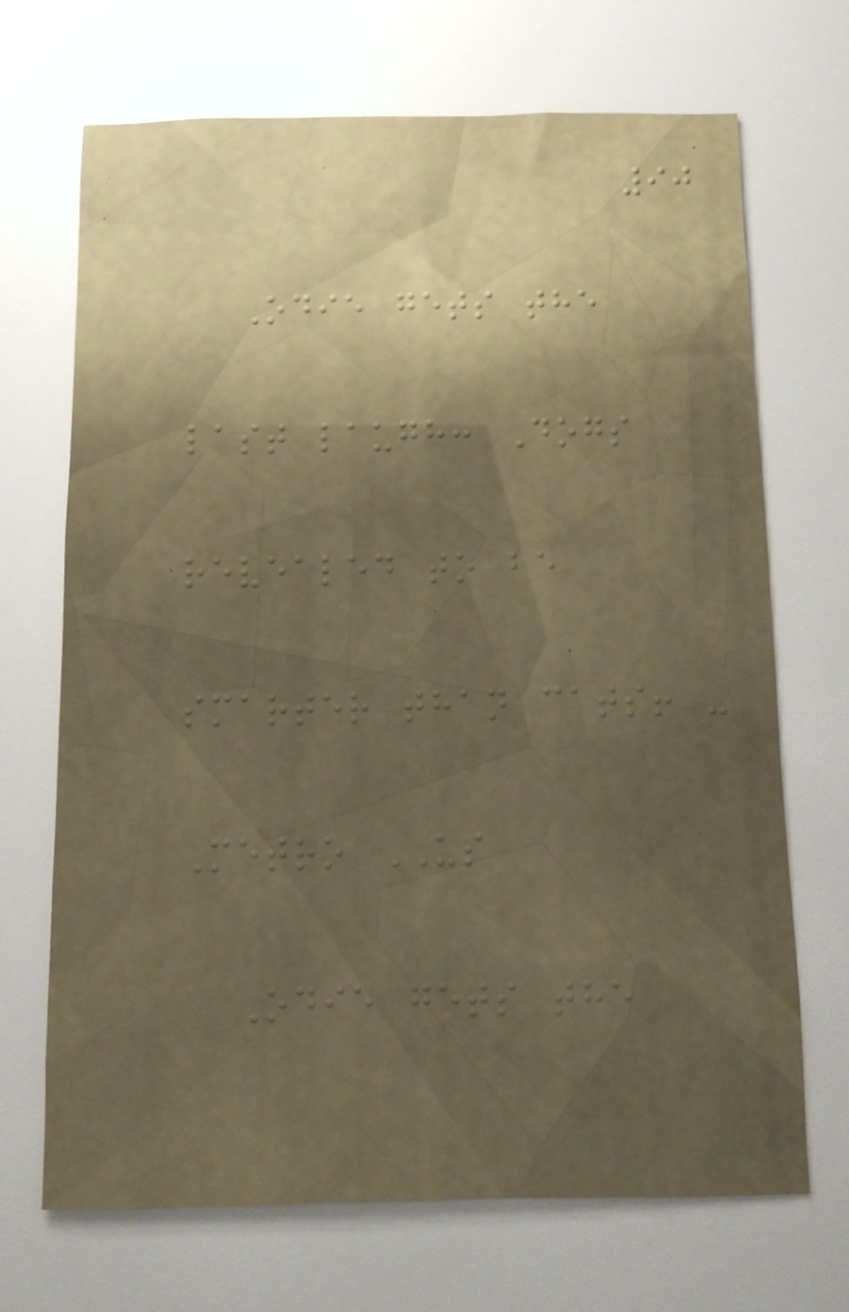90
Odie gets the
last laugh: Dogs
revealed to be
smarter than cats! -
Metro US
Odie gets the
